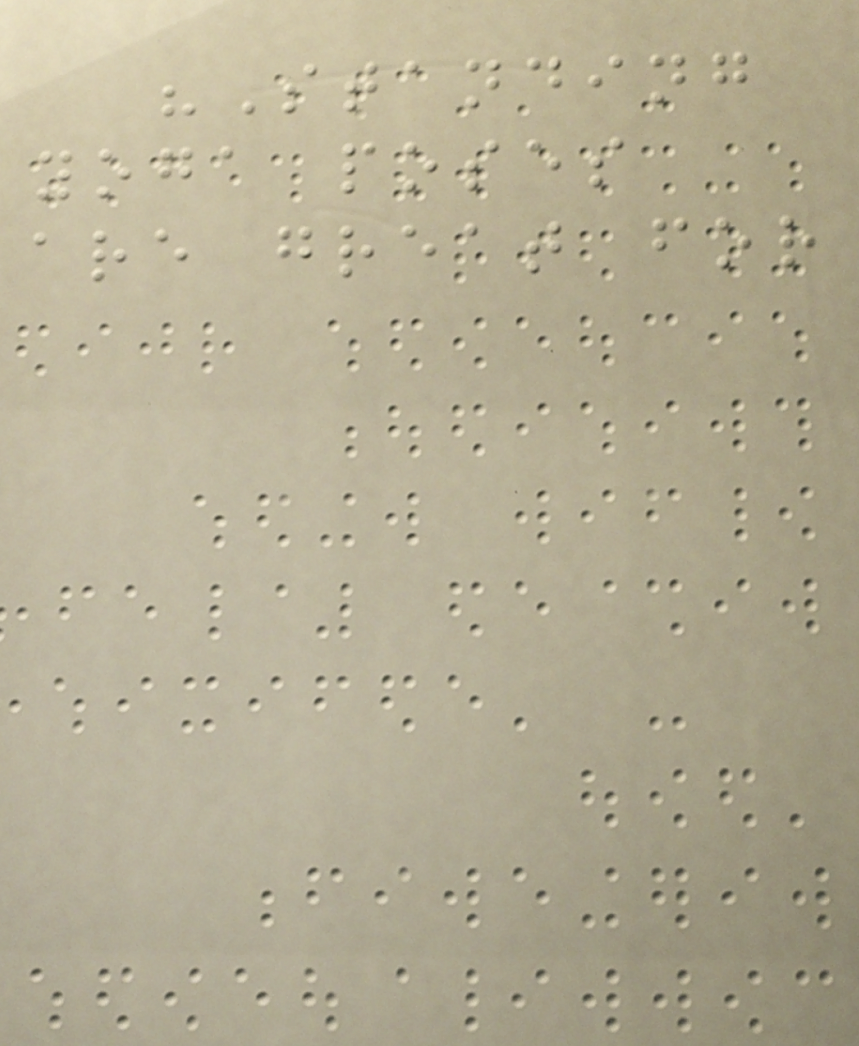"Standing
yoga poses
are great for
